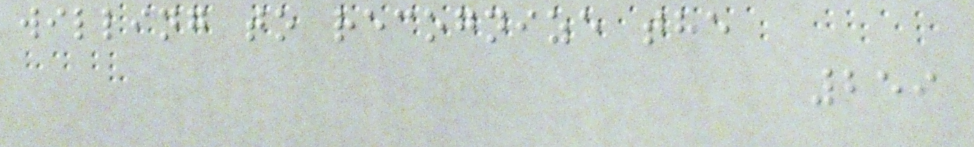willing to recognize the
259
